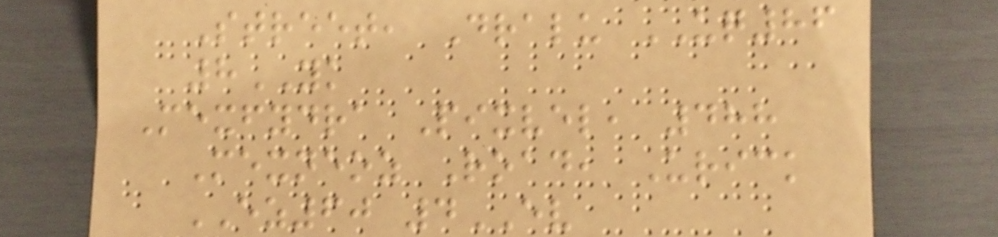Street, Dralu UQ86
8YK
Mexfydra Pixvel, 488
Mexneoz Road, Urick
EZ60 4EV
